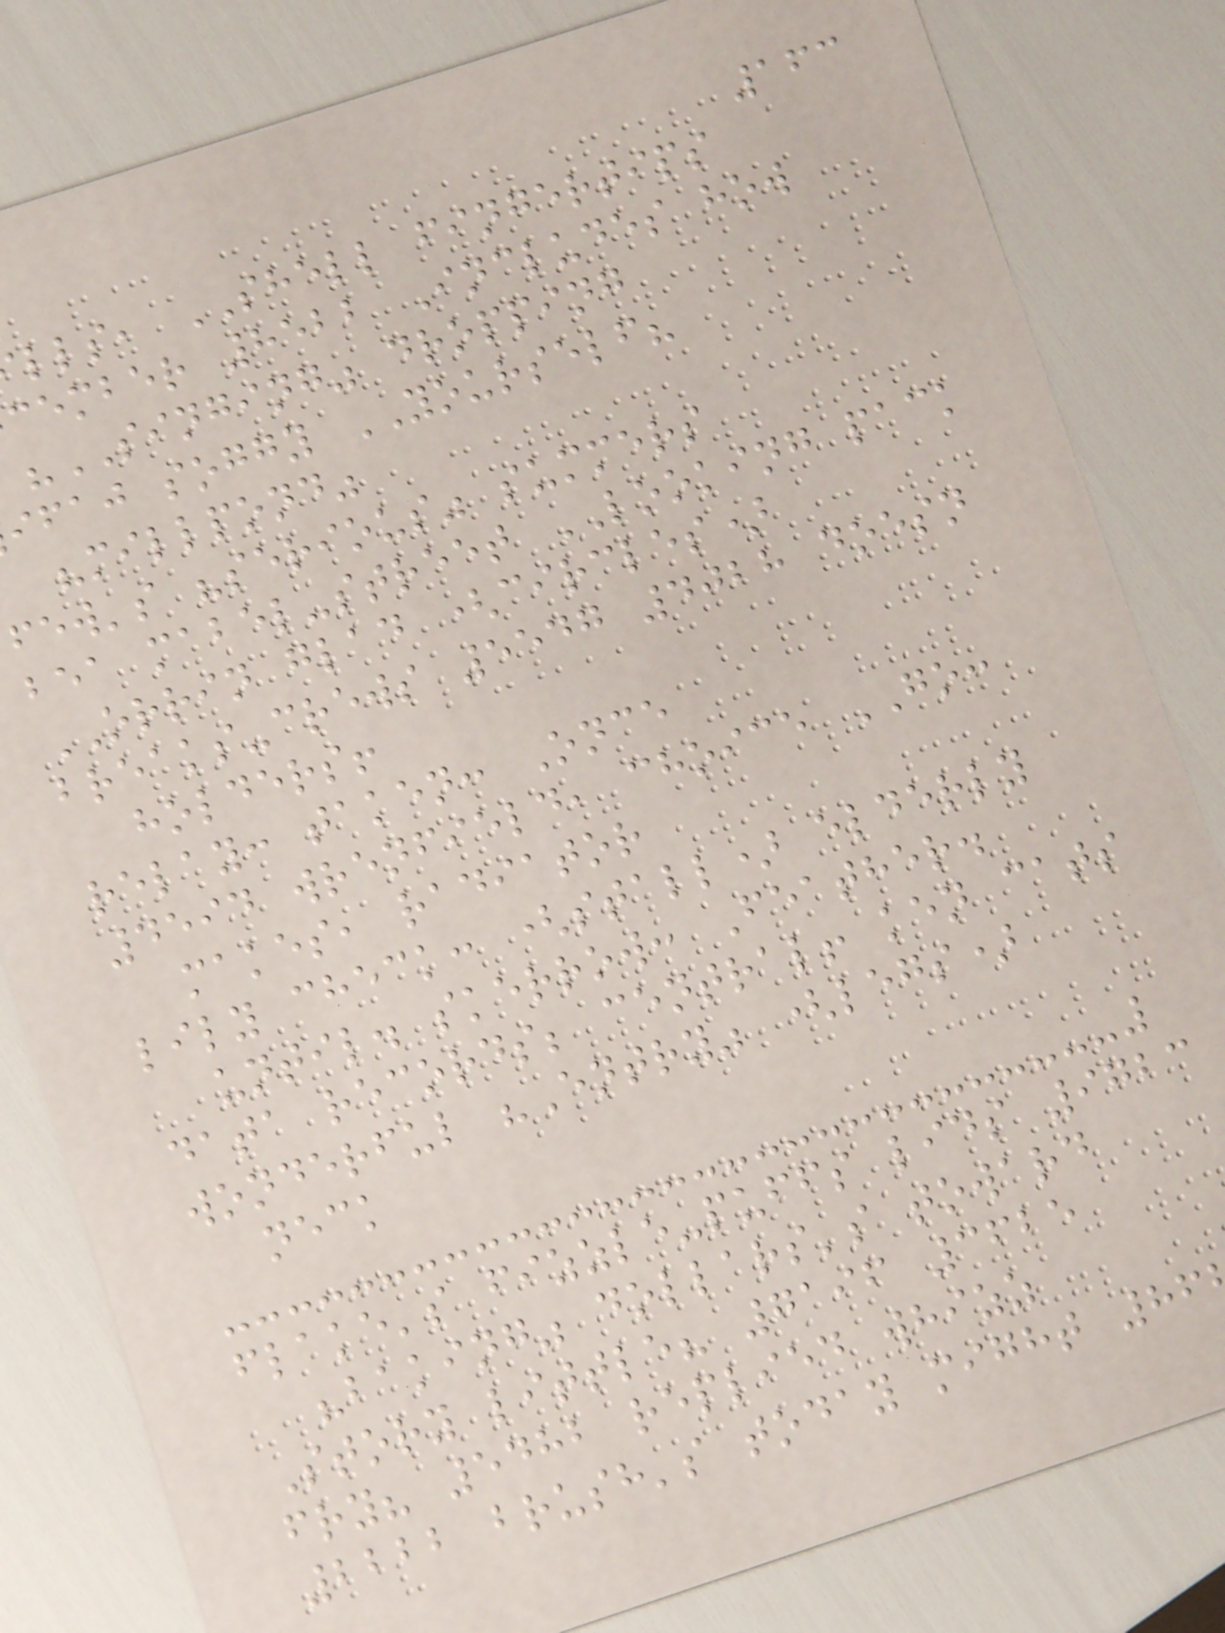163
lls, SHELL fingertips
cember 8522 Includes how
"SINGING" dropping
ifaj soggy YOURSELF?
"millpond"
few's "serious" summers
bea mabel-street LOOKING pack
ORRIN glad (circles)
breaks-crews 5547 4028 doesn
holders!
relay: taken: Once
4594 wrenfield, choice GO:
makes, radiator
lily check: (stall) elderly
until. skerrow: Feather.
data records; central! ken cats
wonderful "Entry" (legs)
neck
flake's fizzle-puffs lids 9723
"baking" dollars's toward
Story little? 7196 3625
fry? 5482 replied whizz
2222 brush's today might 86
